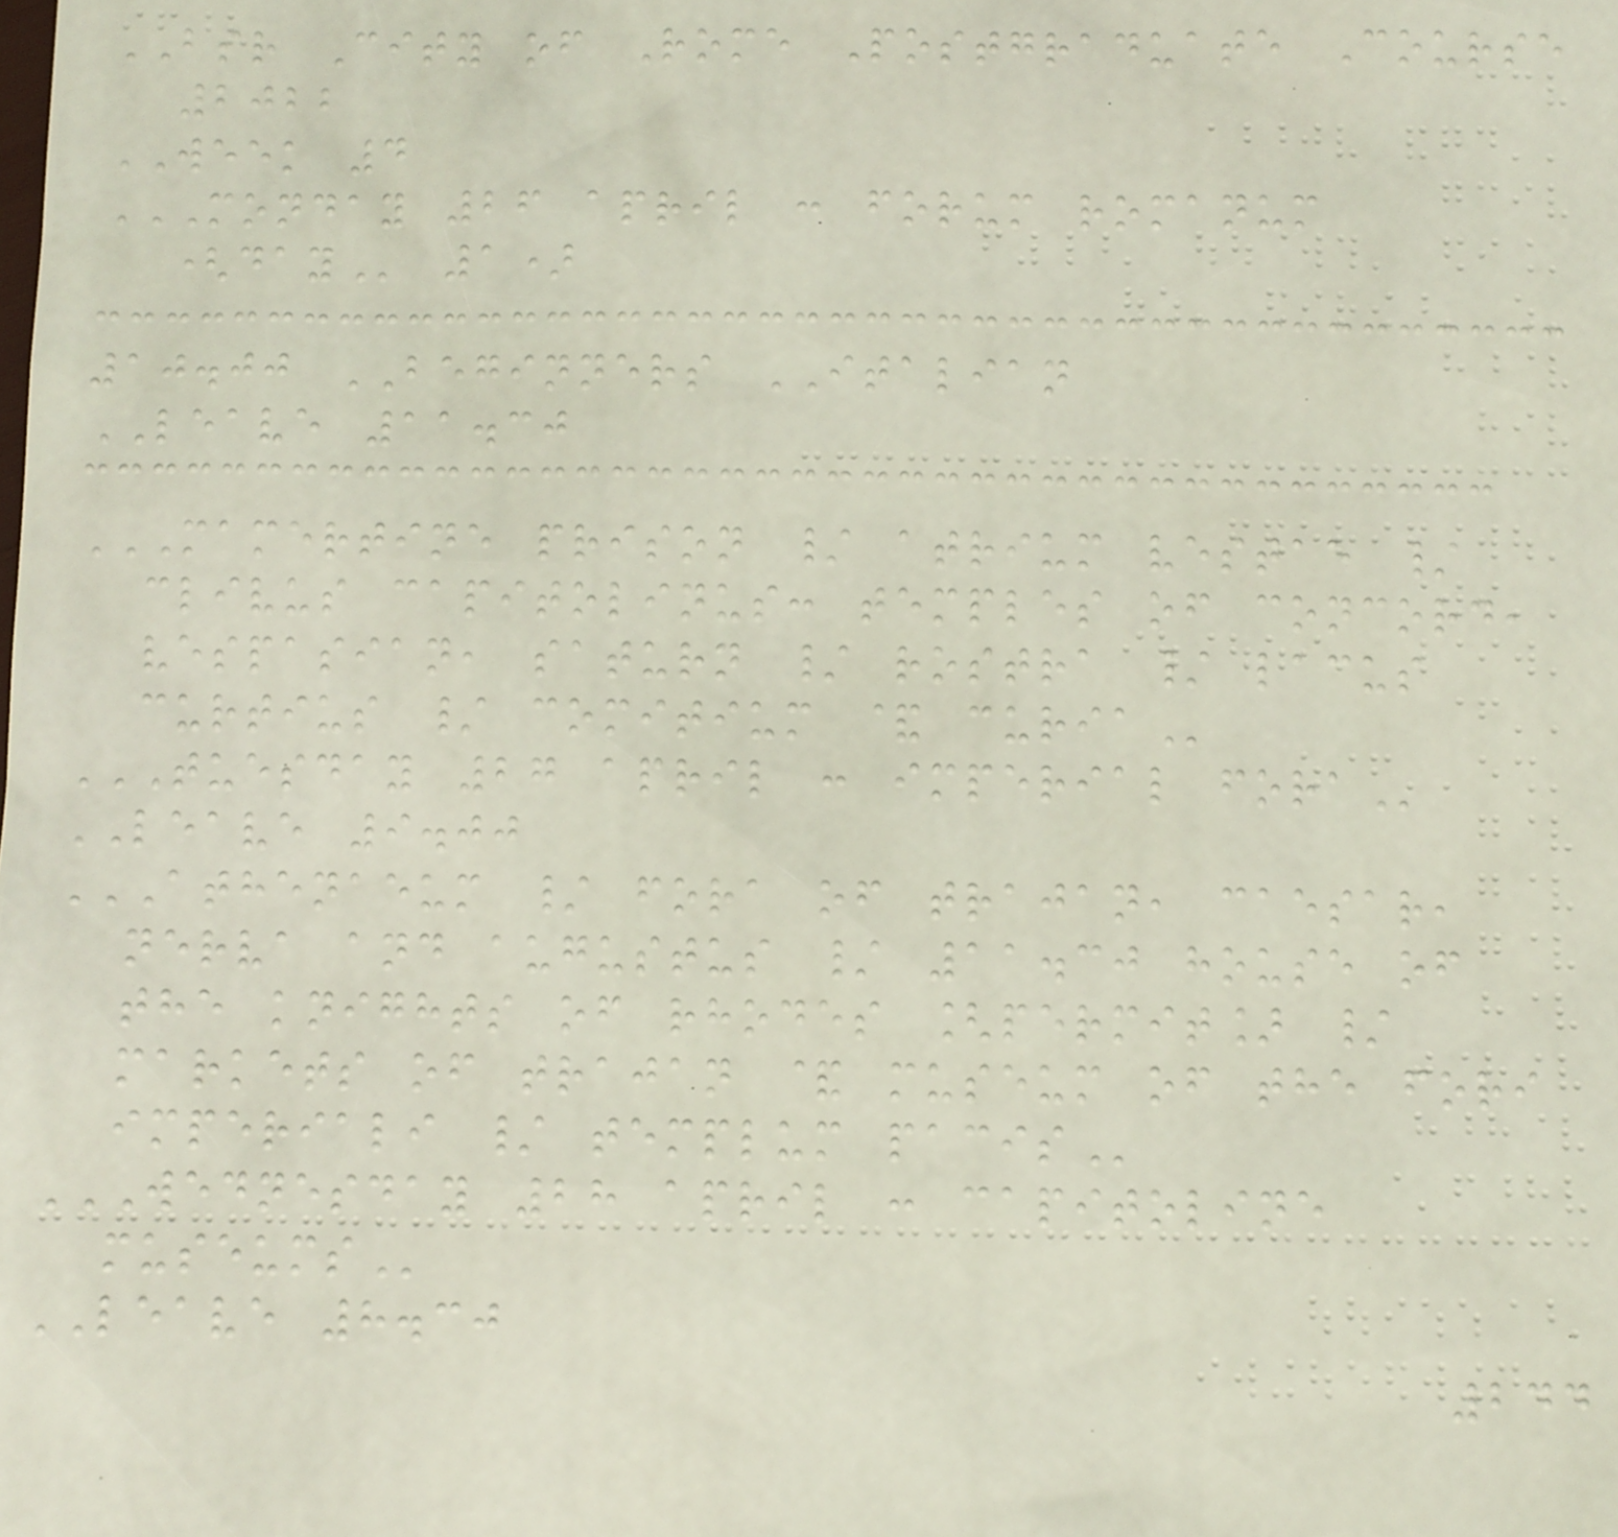BSR City of Rome Postgraduate Course
2022
WEEK 4
MONDAY 26 APRIL : FORUM ROMANUM
(DAY 1)
10.00 BEGINNERS ITALIAN
LEAVE 11.30
MAMERTINE PRISON / ATRIUM VESTAE /
CLIVUS CAPITOLINUS: TEMPLES OF CONCORD,
VESPASIAN, SATURN / ROSTRA / LACUS
CURTIUS / COMITIUM & CURIA
TUESDAY 27 APRIL : IMPERIAL FORA
LEAVE 9.00
ATHENAEUM / FORA OF TRAJAN, CAESAR,
NERVA AND AUGUSTUS / 11.30 HOUSE OF
THE KNIGHTS OF RHODES [PERMIT] /
MARKETS OF TRAJAN & MUSEUM OF THE FORI
IMPERIALI / TEMPLUM PACIS
WEDNESDAY 28 APRIL : CAPITOLINE
MUSEUMS
LEAVE 8.30
244
